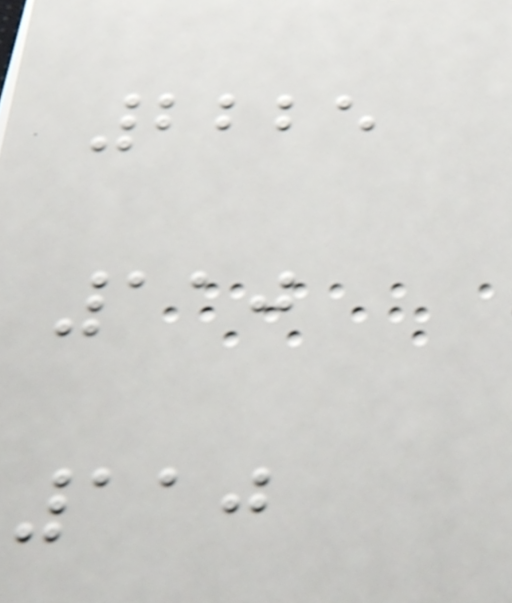2225
110
110
